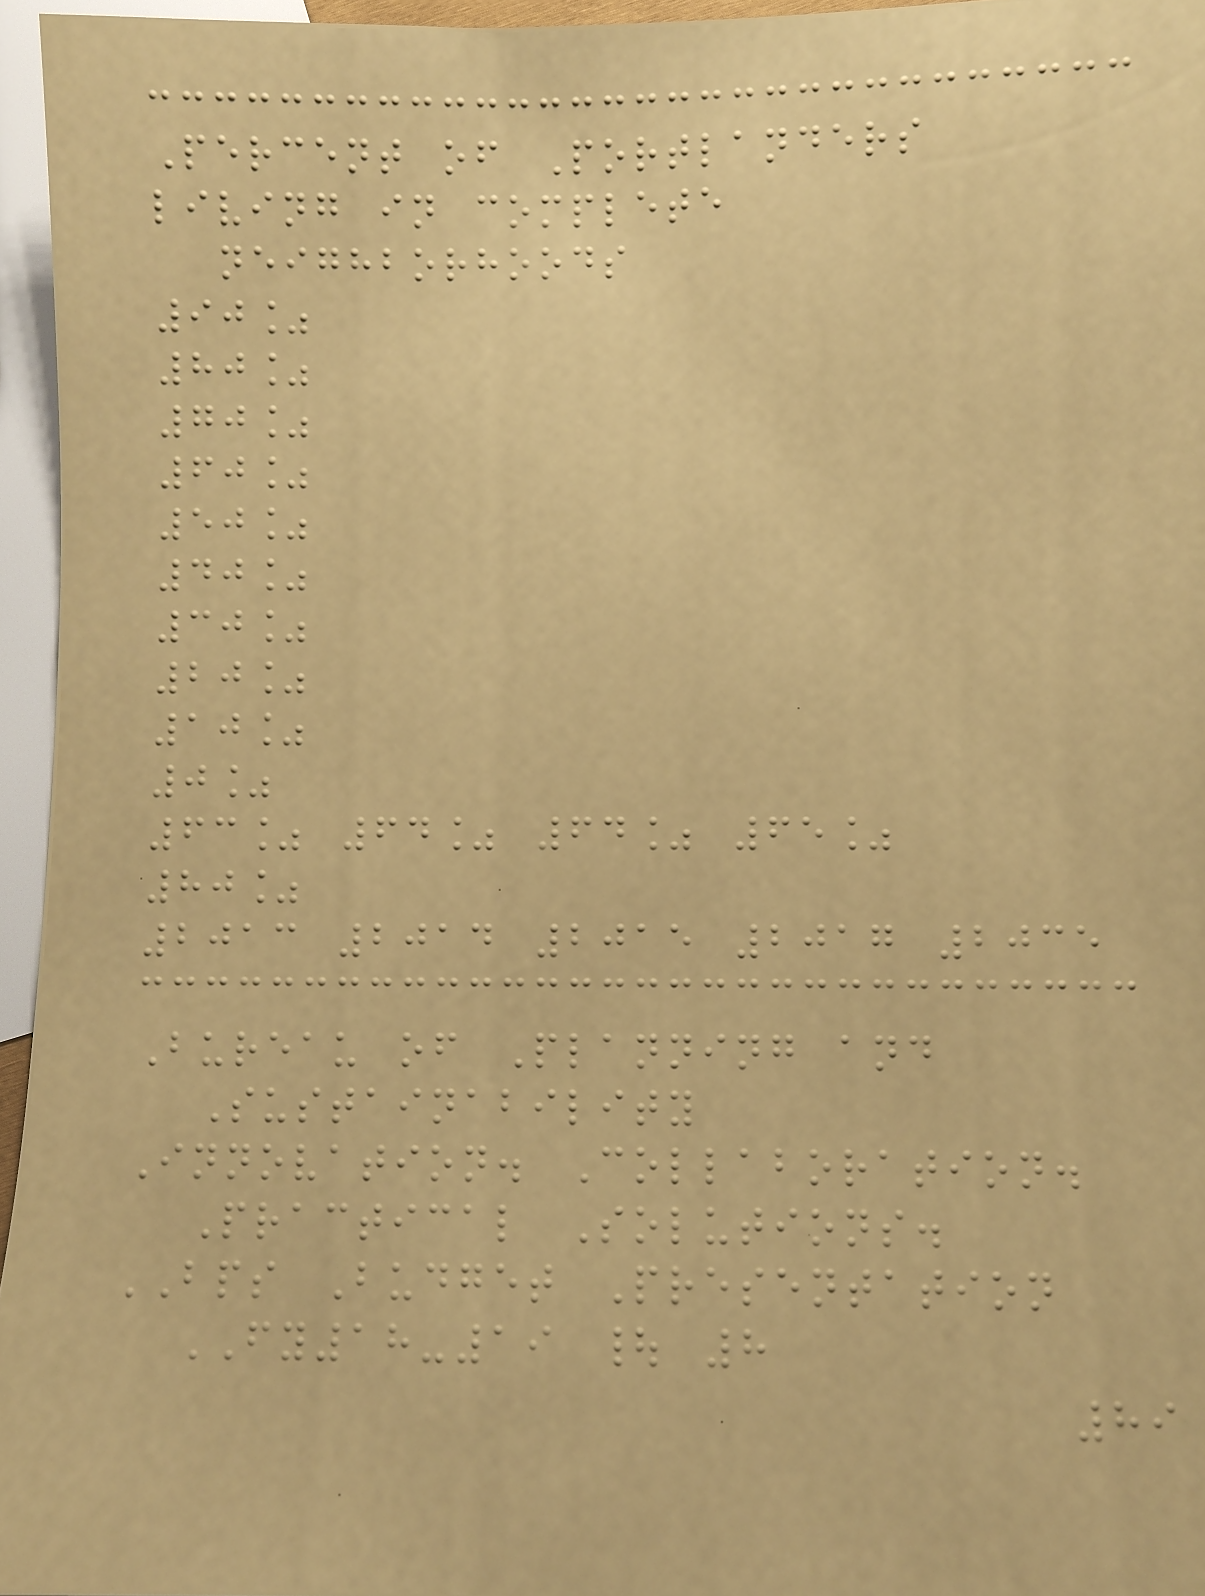Percent of Portlanders
living in complete
neighborhoods
90%
80%
70%
60%
50%
40%
30%
20%
10%
0%
63% 64% 64% 65%
80%
2013 2014 2015 2017 2035
Bureau of Planning and
Sustainability
Innovation. Collaboration.
Practical Solutions.
BPS Budget Presentation
FY18-19 | 8
89
